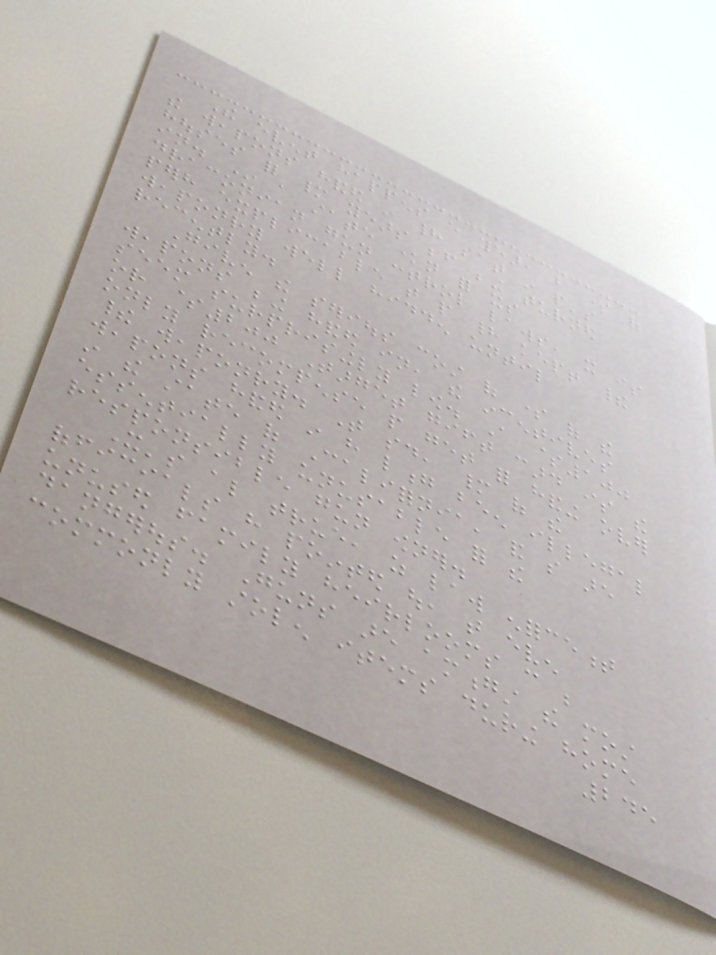The event happens every year, but some of
the weapons handed in had sat in people's
houses for many years before being turned
in. In a state known for its
draconian gun control laws, it is
perhaps explicable that people had kept their
weaponry well hidden until
recently.
Given the serious cost of some of the
weapons being handed in, the incentives
seem surprisingly low. A $100
or $200 Target gift card is the
only recompense people get for handing over
their weaponry. That said, many of the
weapons handed in have long been illegal
in the state of California, and so are
essentially unusable for the
responsible gun owner.
It's also true, as law enforcement
officials have pointed out, that even
unused family heirlooms can be
dangerous. Guns are amongst the most
commonly stolen items during home
245
